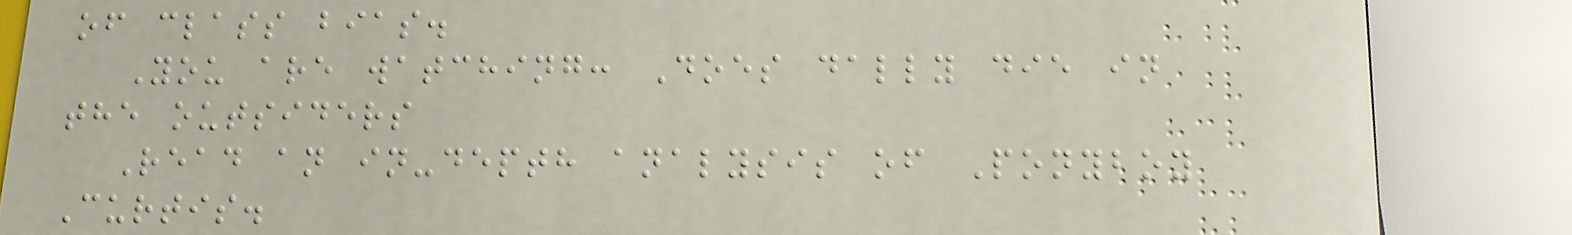of class bias.
You are watching: Does dally die in
the outsiders
Read an in-depth analysis of Ponyboy
Curtis.
